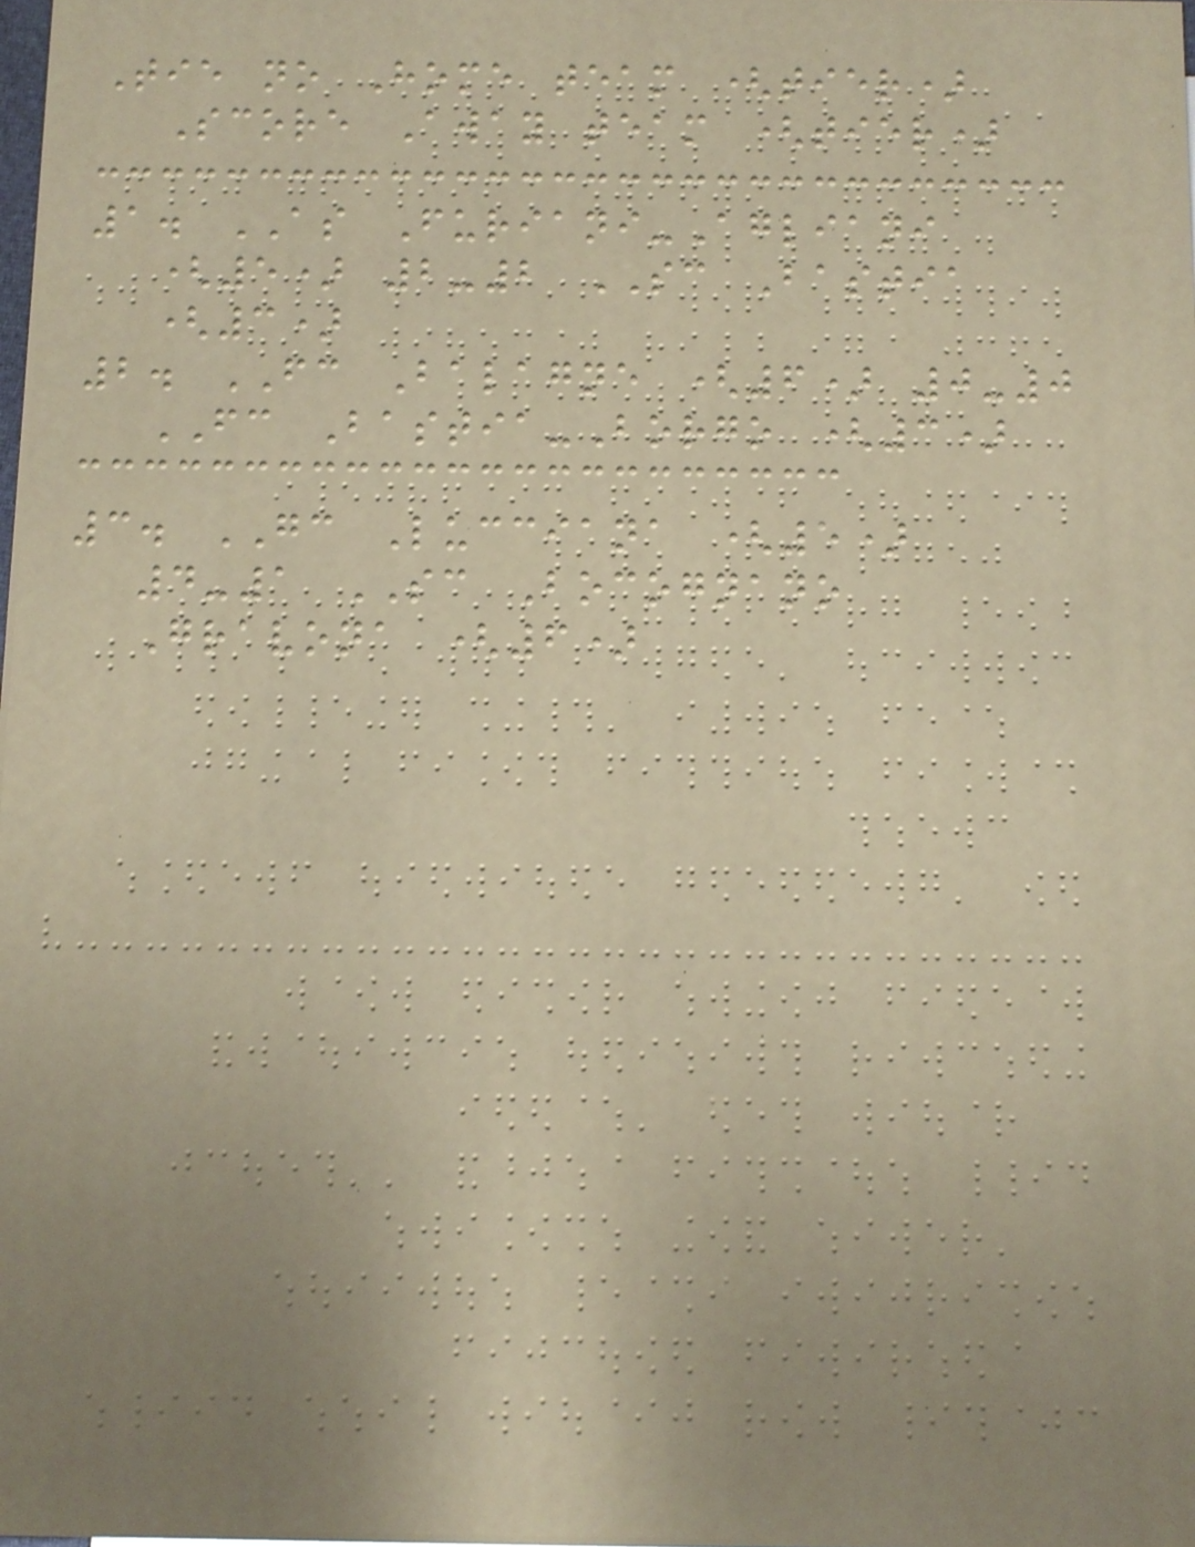Tie no Home team (tier)
Score Away team (tier)
1. AS Furiani-Agliani
(5) 2-2 SC Bastia
(3)
2. FC Balagne (6) 0-0
FC Bastia-Borgo (3)
3. GC Lucciana (5)
4-1 SC Bocognano
Gravona (6)
